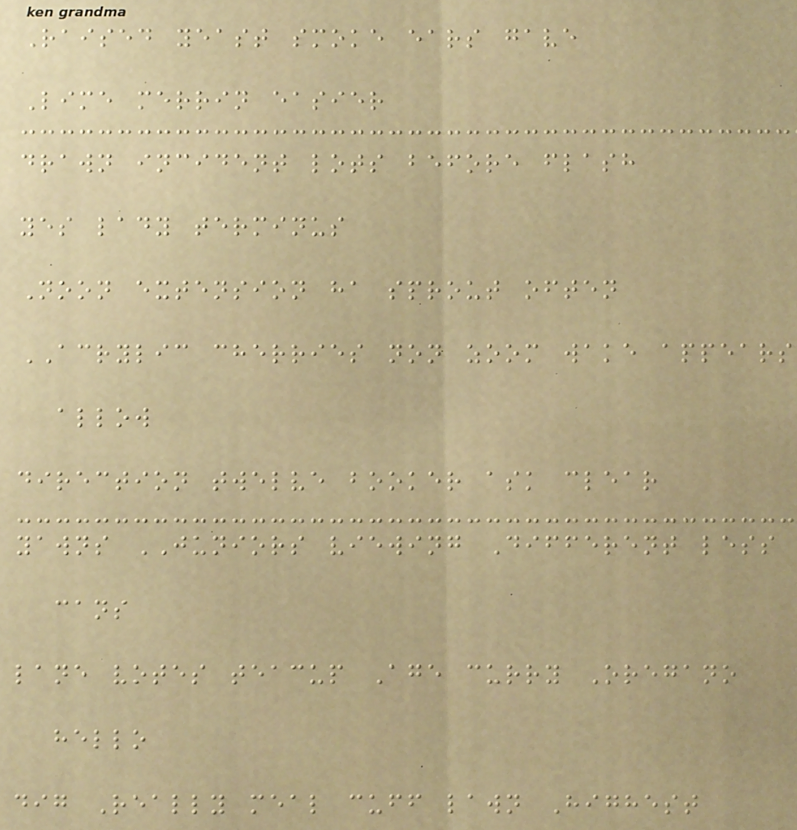Raised yeast smoke ears gave
Lime merrin easier
drawn incident lots before flash
yes lady terminus
Noon extension ha sprout often
ACRYLIC cherries non zoom wake appears
allow
direction twelve booker ask clear
yawns JUNIORS viewing Different less
cans
lane votes teacup Age curry Oregano
hello
dig Really meal cuff lawn Highest
